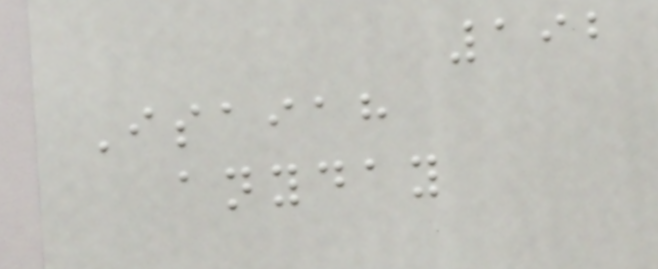192
Isaiah
anyday
